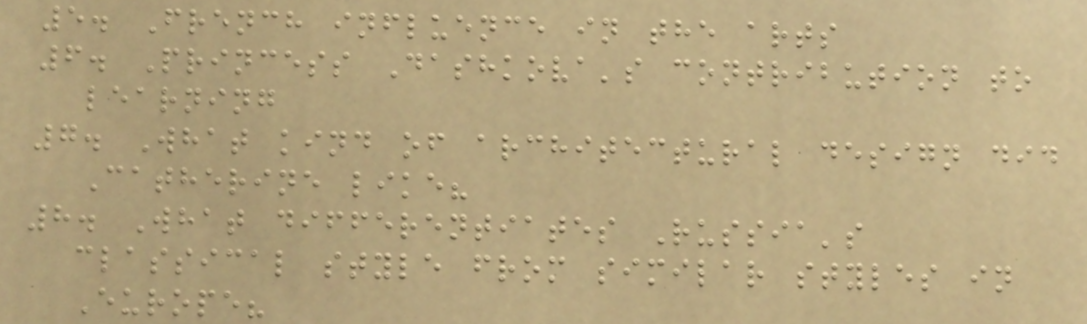5. French influence in the arts
6. Princess Dashkova's contribution to
learning
7. What kind of architectural design did
Catherine like?
8. What differentiates Russia's
classical style from similar styles in
Europe?
